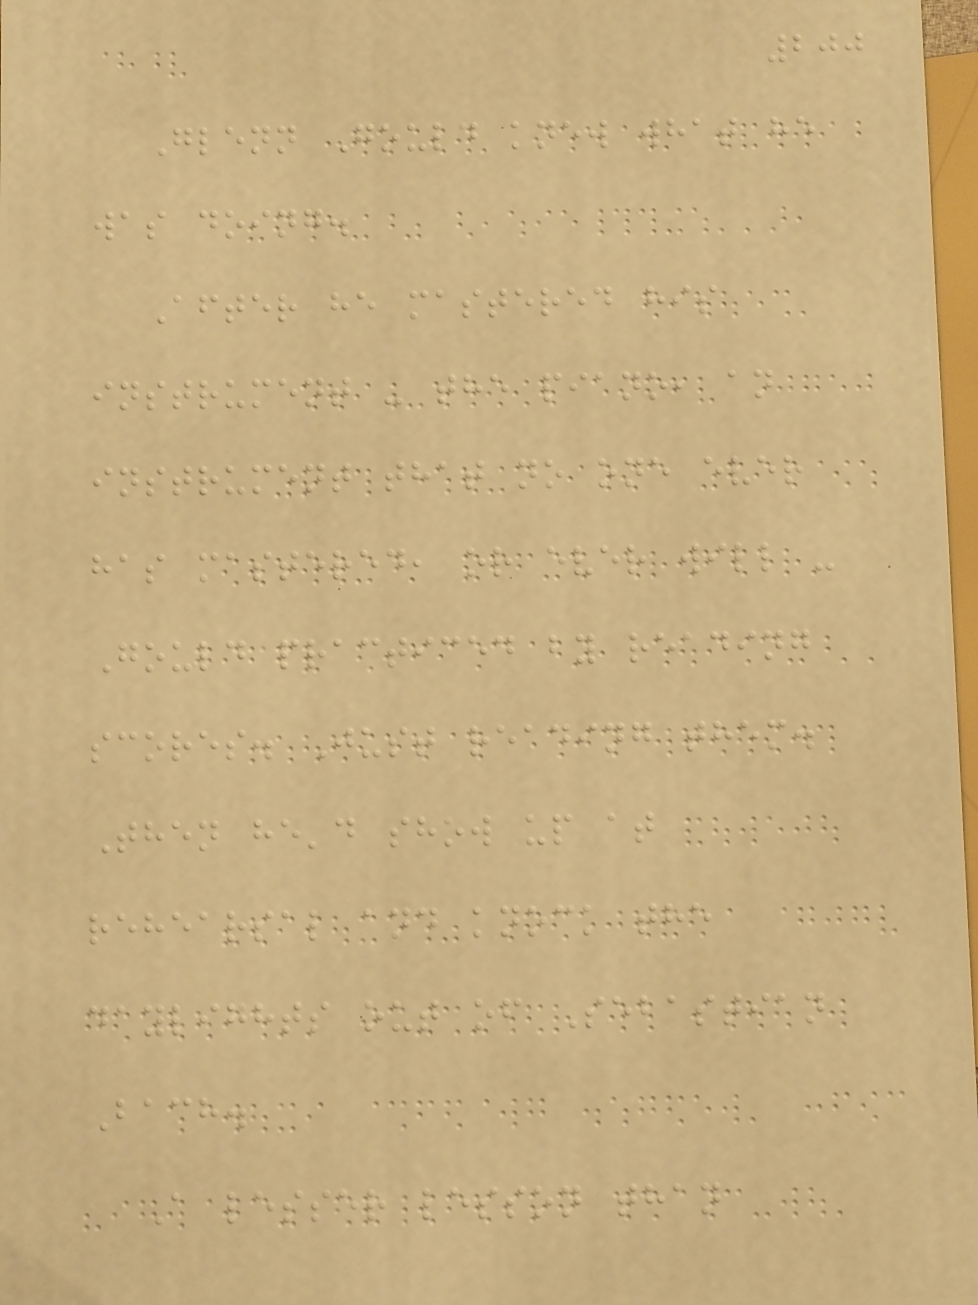200
Glenn Gould knew what he
was doing.
After he mastered his
instrument - the piano, an
instrument that no one ever
has mastered, or ever will -
Gould practiced by reading
scores. Just reading them.
Then he'd show up at
rehearsal and knock the
daylights out of Sebastian
Bach.
A lesser lesson than
